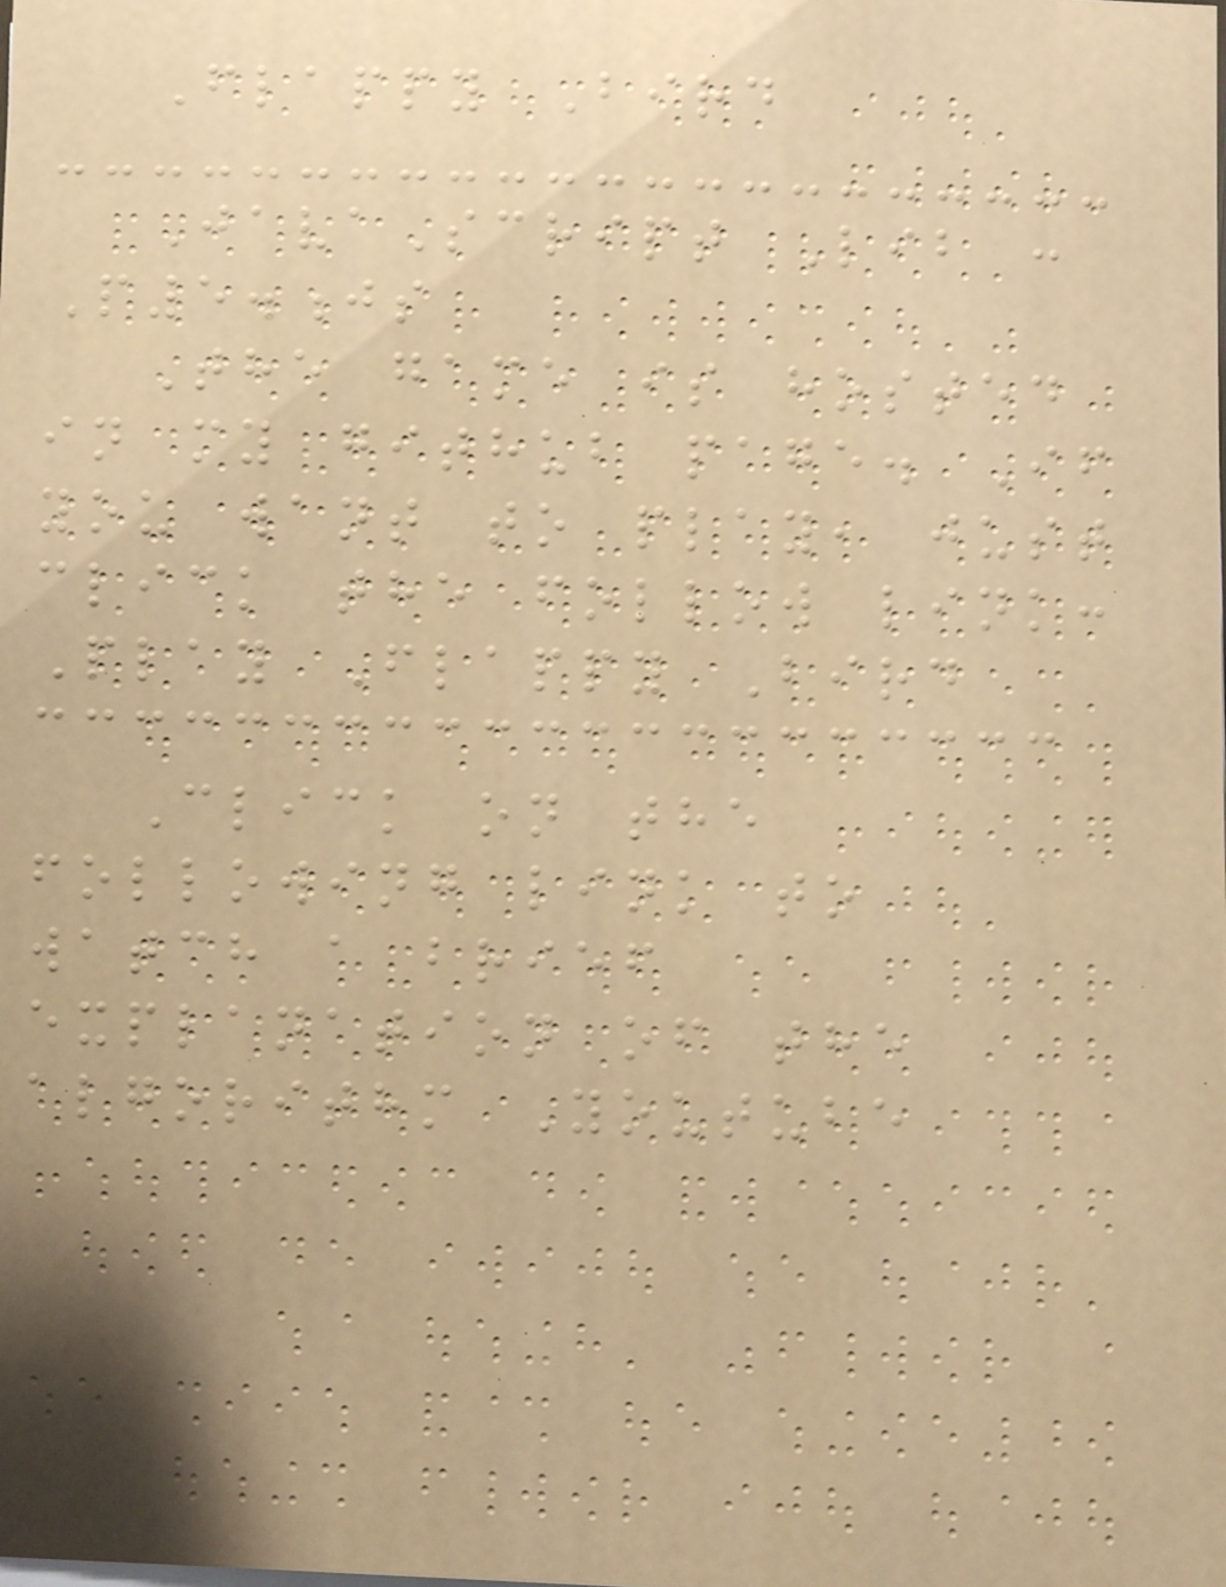Flappy Bird
JavaScript Lib :
P5.js
The game is hosted
in my github page. If
you want to play, just
click the follow link:
Play Flappy Bird
Click on the
following link to
watch a brief
explanation of the
algorithm Youtube
